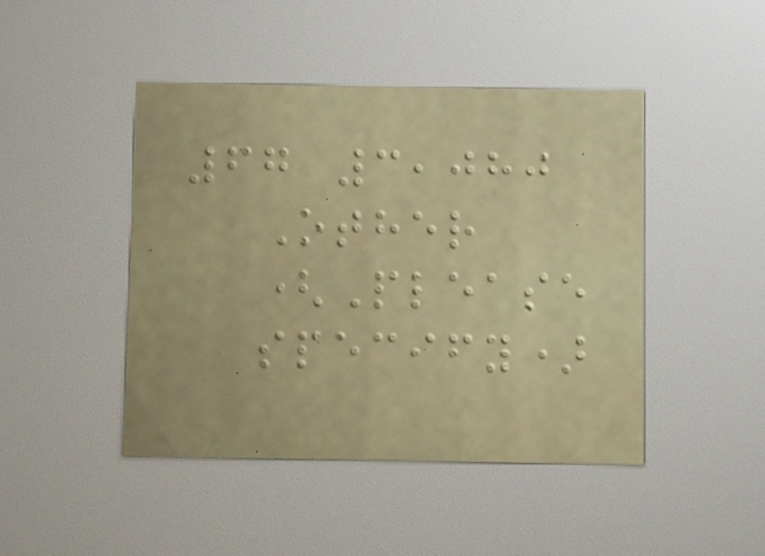67 3,080
Other
(Please
specify)
